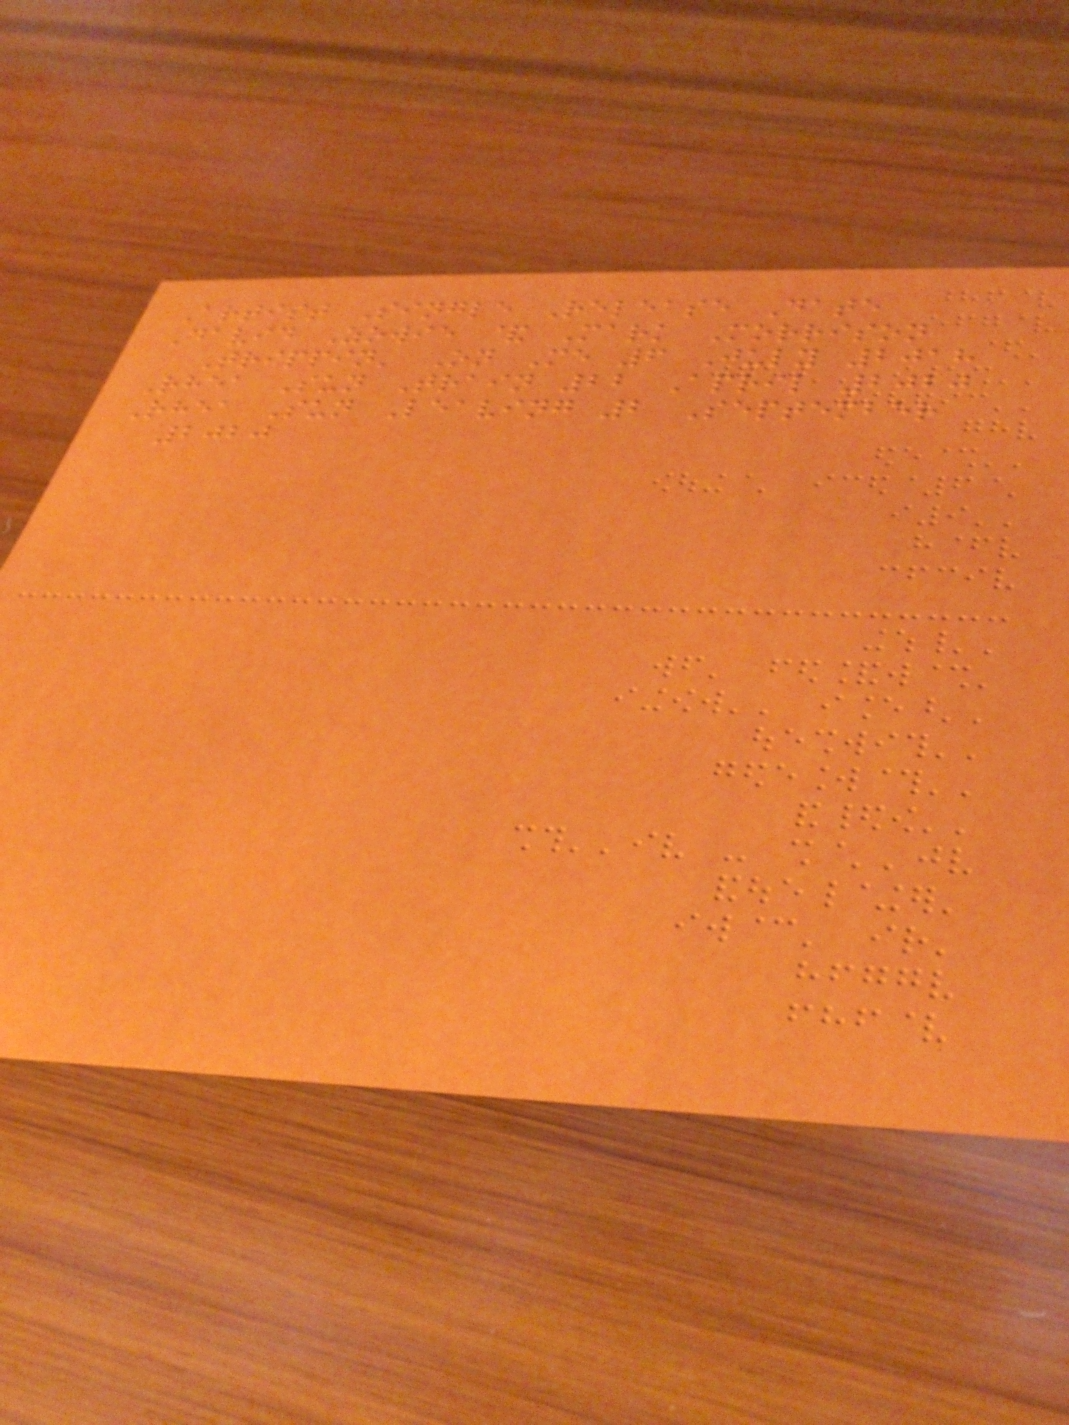Artist Single Release Date
David Zowie & Mark Morrison
Trippin' On Me 6 July 2018
Rhea Sun Train 22 April 2020
Rhea Sun Leaving 2 September
2020
